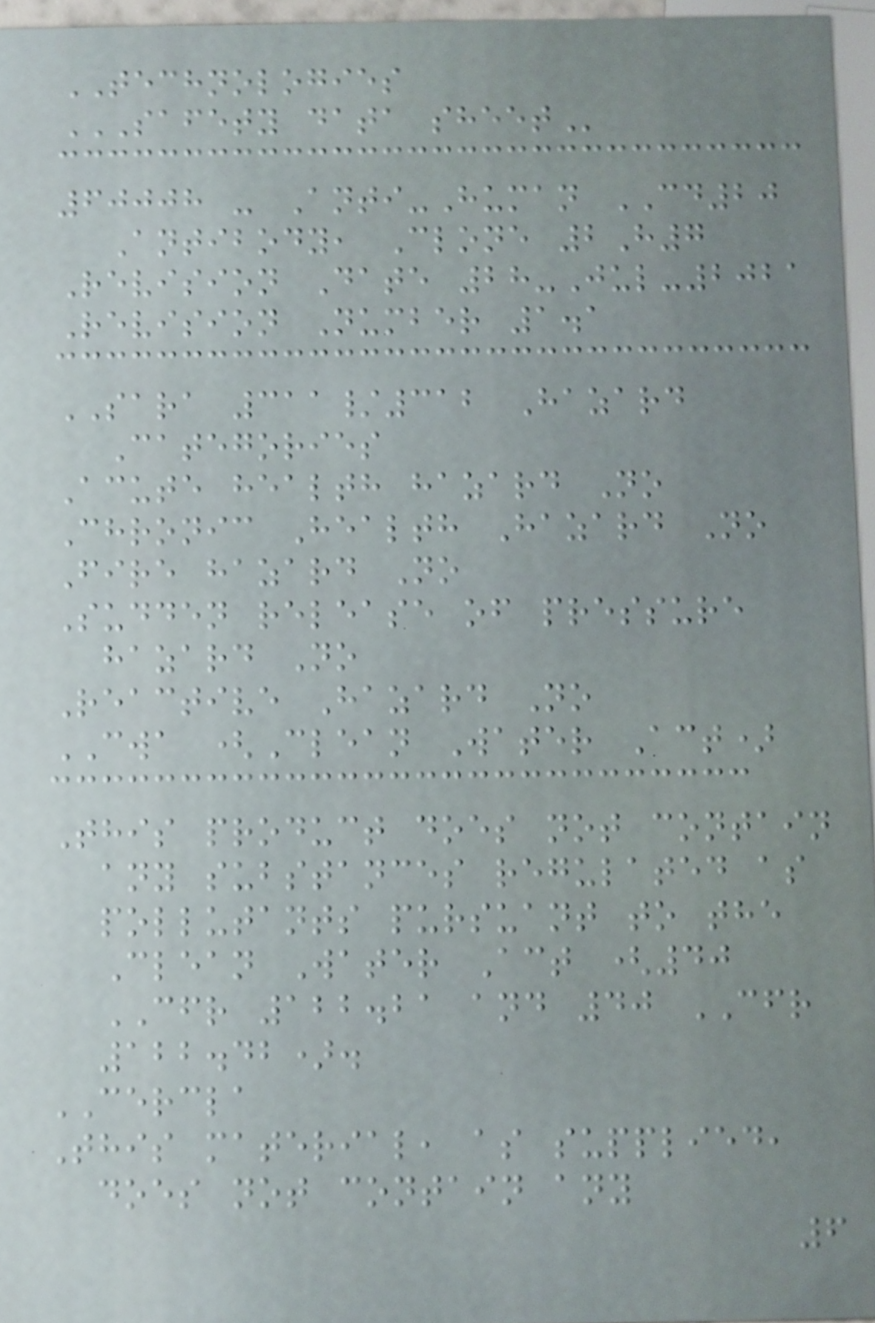TECHNOLOGIES
SAFETY DATA SHEET
60008 - Anti-Human CD20
Antibody, Clone 2H7
Revision Date 28-Jul-2021
Revision Number 1.1
SARA 311/312 Hazard
Categories
Acute health hazard No
Chronic Health Hazard No
Fire hazard No
Sudden release of pressure
hazard No
Reactive Hazard No
CWA (Clean Water Act)
This product does not contain
any substances regulated as
pollutants pursuant to the
Clean Water Act (40
CFR 122.21 and 40 CFR
122.42).
CERCLA
This material, as supplied,
does not contain any
6
